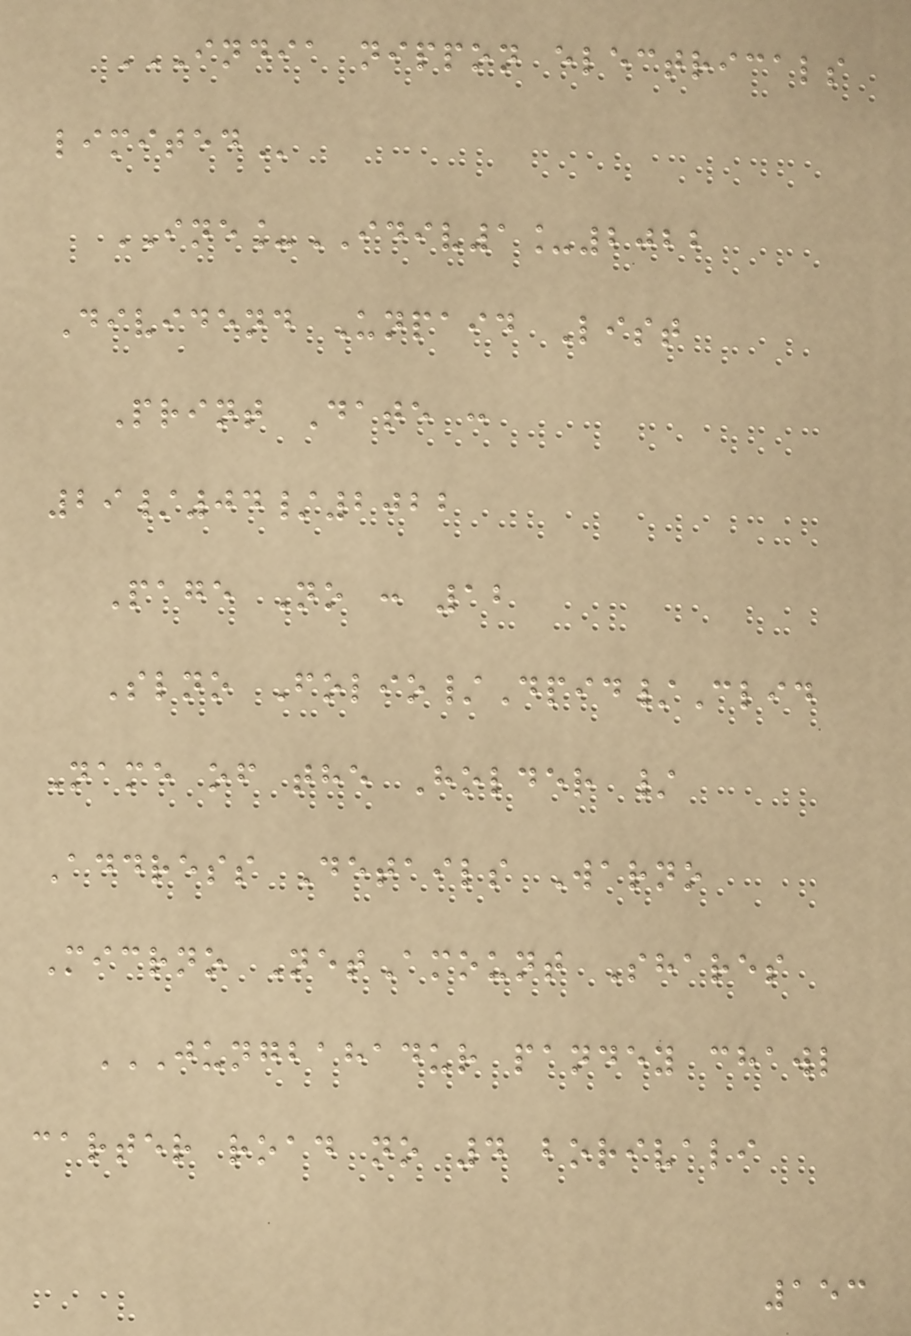INDIA NIPPON ELECTRICALS
LIMITED
INE_IDIV1_2022
Dividend Unpaid List
Print Date :
29/04/2022
Page No : 12
Slno Folio/Dpid/Clid
Name of the Holder /
Address Details Warno
Micrno NetAmount Shares
JUNGBAHADUR PANDEY CHAWL
CARTER ROAD NO 4 BORIVALI
153
